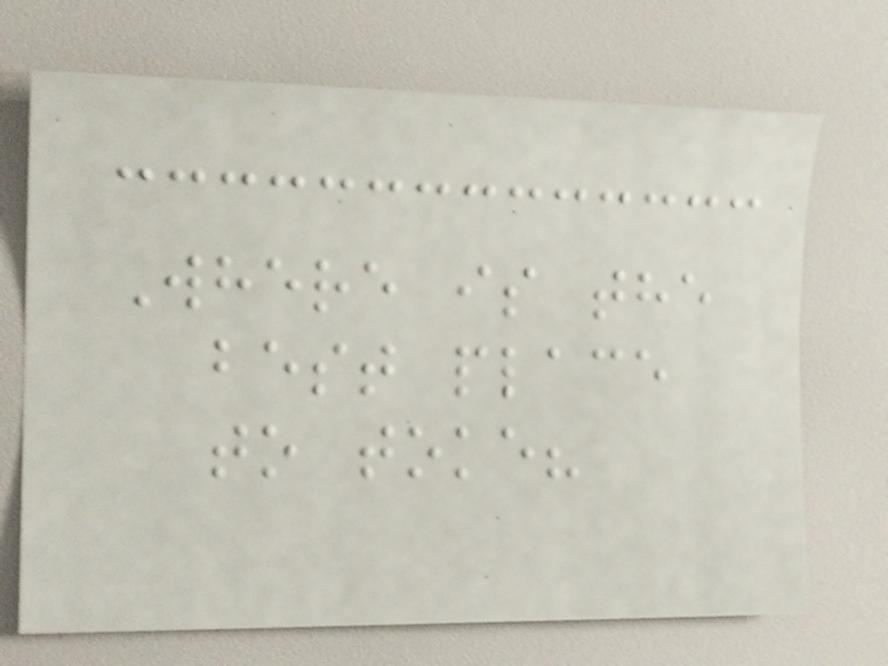Where is the
best place
to toke?
